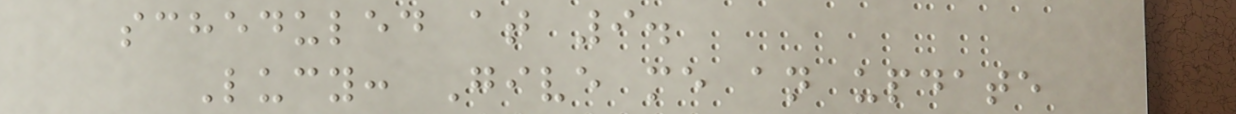scheduled at 9.
Lucy: Give me an update
